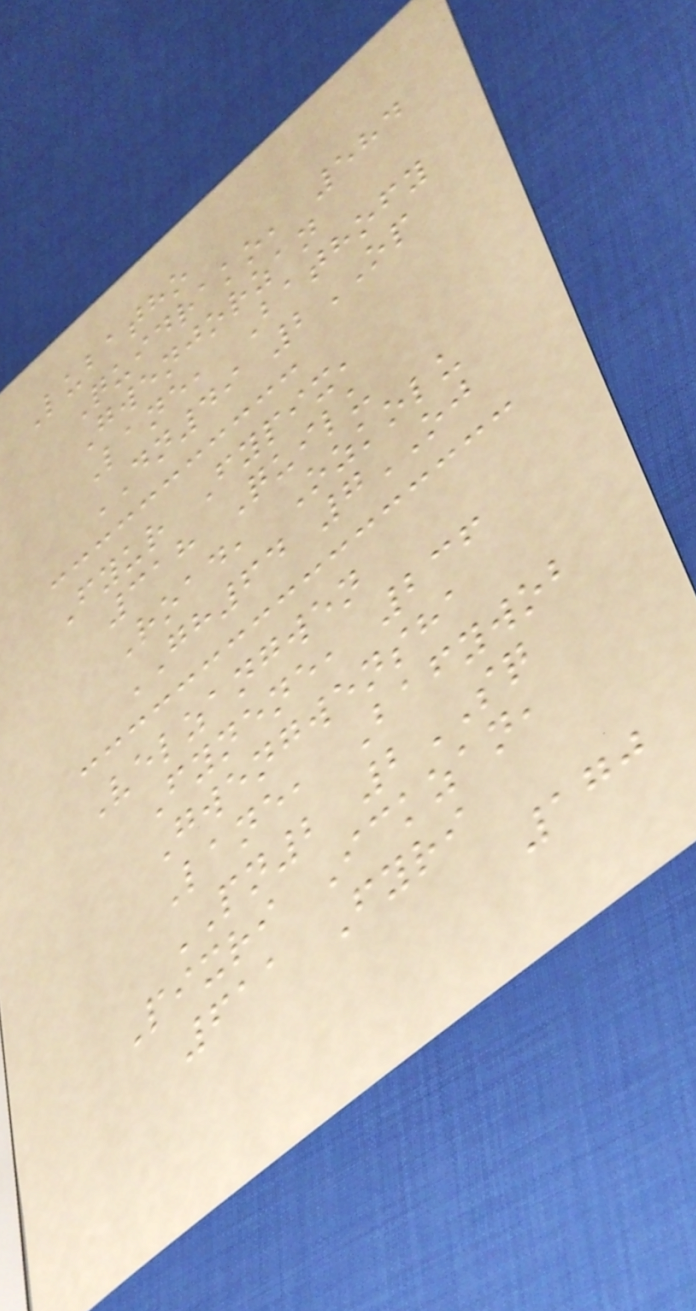Lubatho
Quidrako, 584
Gwenjorzan
Lane, Bathofy
DN49 2OP
Fyur Fypix,
318 Quilu
Road, Ozkolu
GH64 7OJ
Velzangwen
Fynene, 236
Gwengwensha
Lane, Bafywob
PN2 2SQ
Pixri Ickzan,
611 Fyri
170
